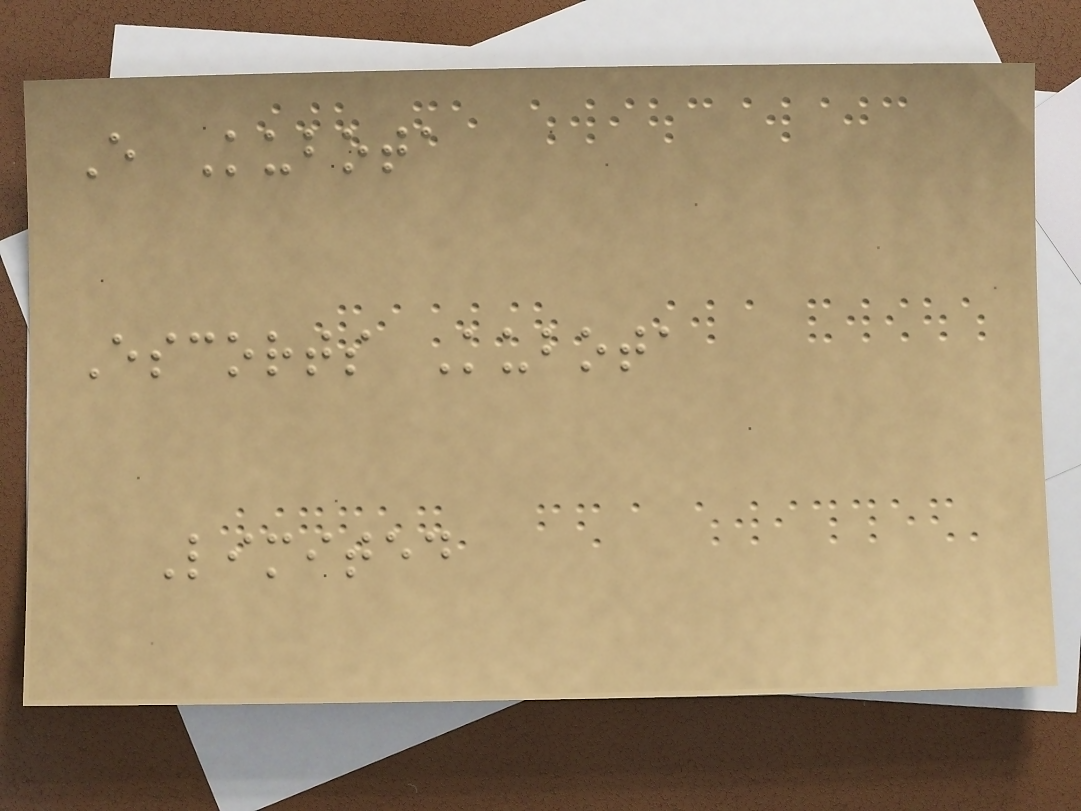E Kubota
Escorts Kubota
Limited
